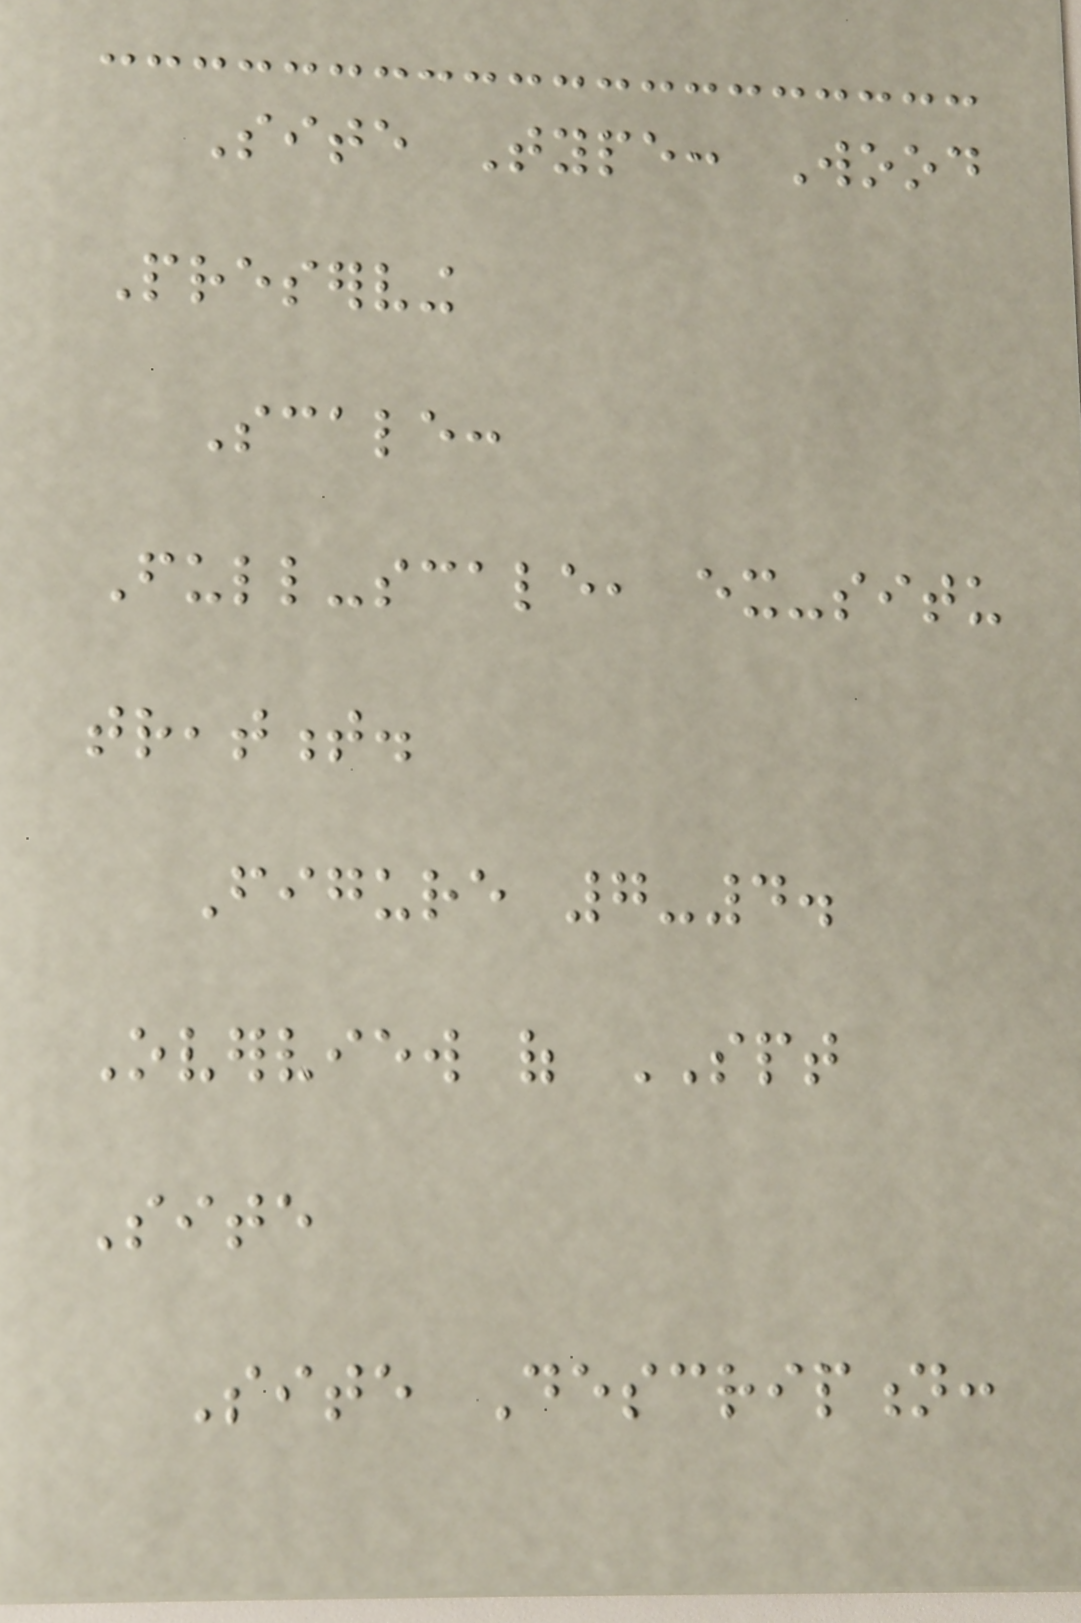Site Type: Wood
Preserving
Scale:
Full-scale, ex-situ
treatment.
Figure 7-4.
Overview of SPT
Site
Site Description:
